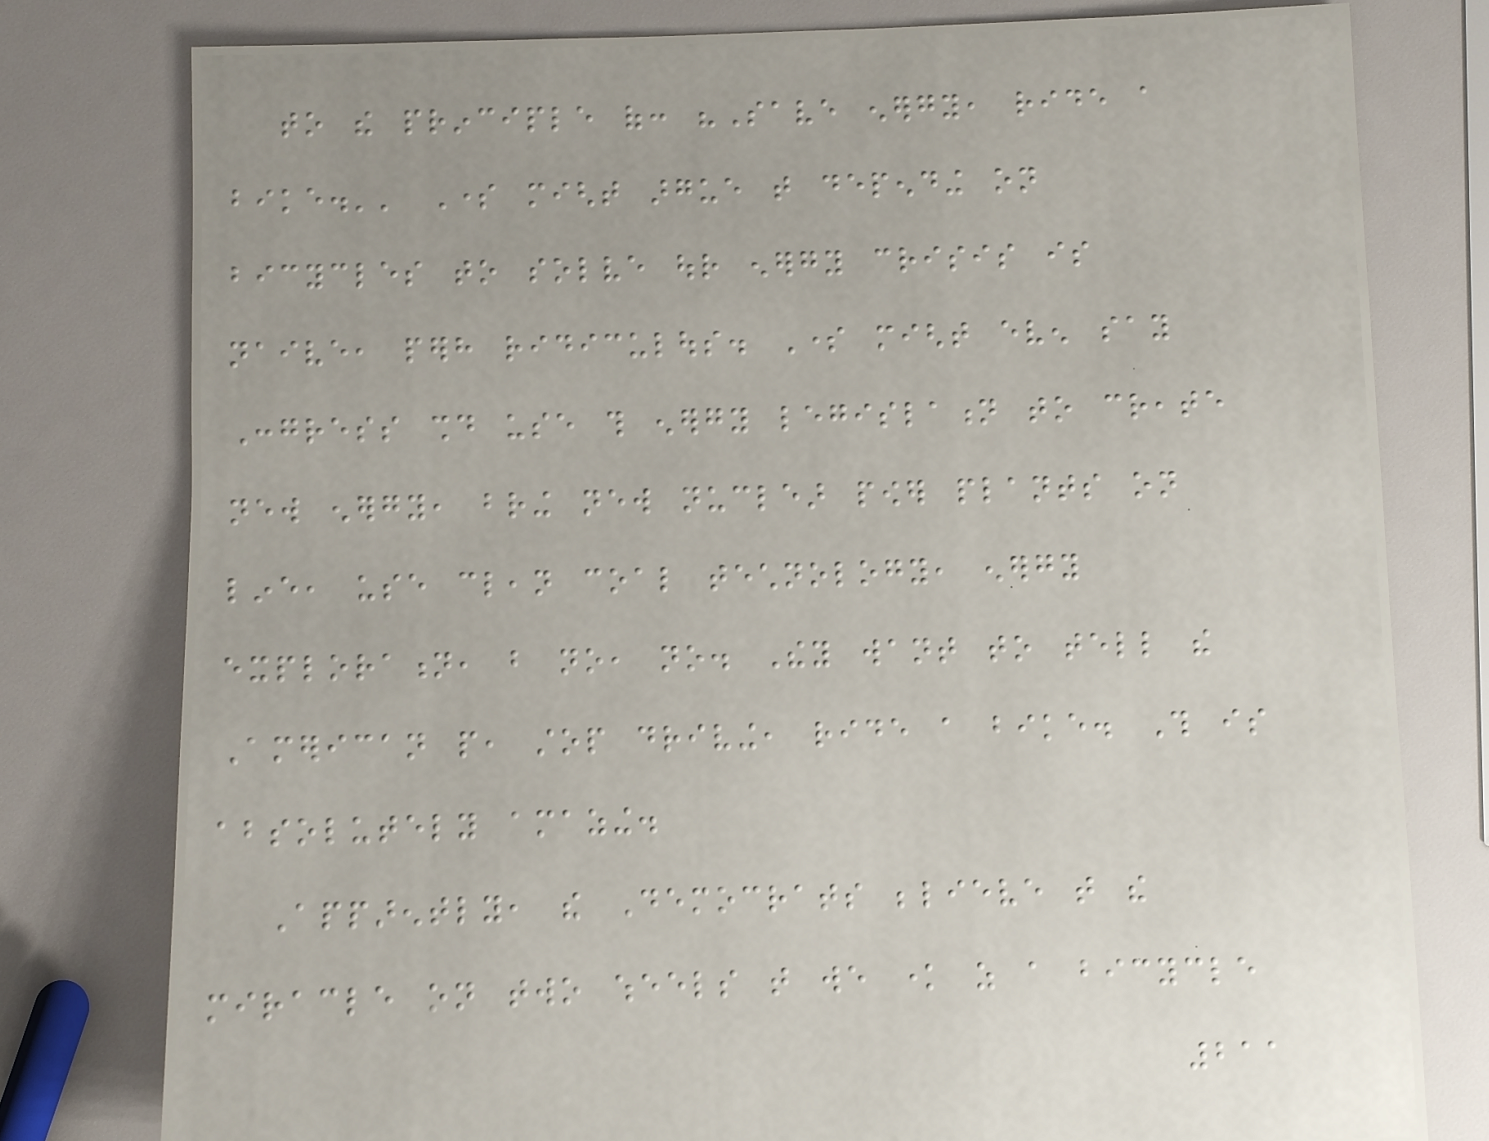to the principle of: "Save energy, ride a
bike.'' Some might argue that depending on
bicycles to solve our energy crisis is
naive, perhaps ridiculous. Some might even say
Congress should use this energy legislation to create
new energy, bring new nuclear power plants on
line, use clean coal technology, energy
exploration, but no, no. They want to tell the
American people, stop driving, ride a bike. This is
absolutely amazing.
Apparently, the Democrats believe that the
miracle on two wheels that we know as a bicycle
211
